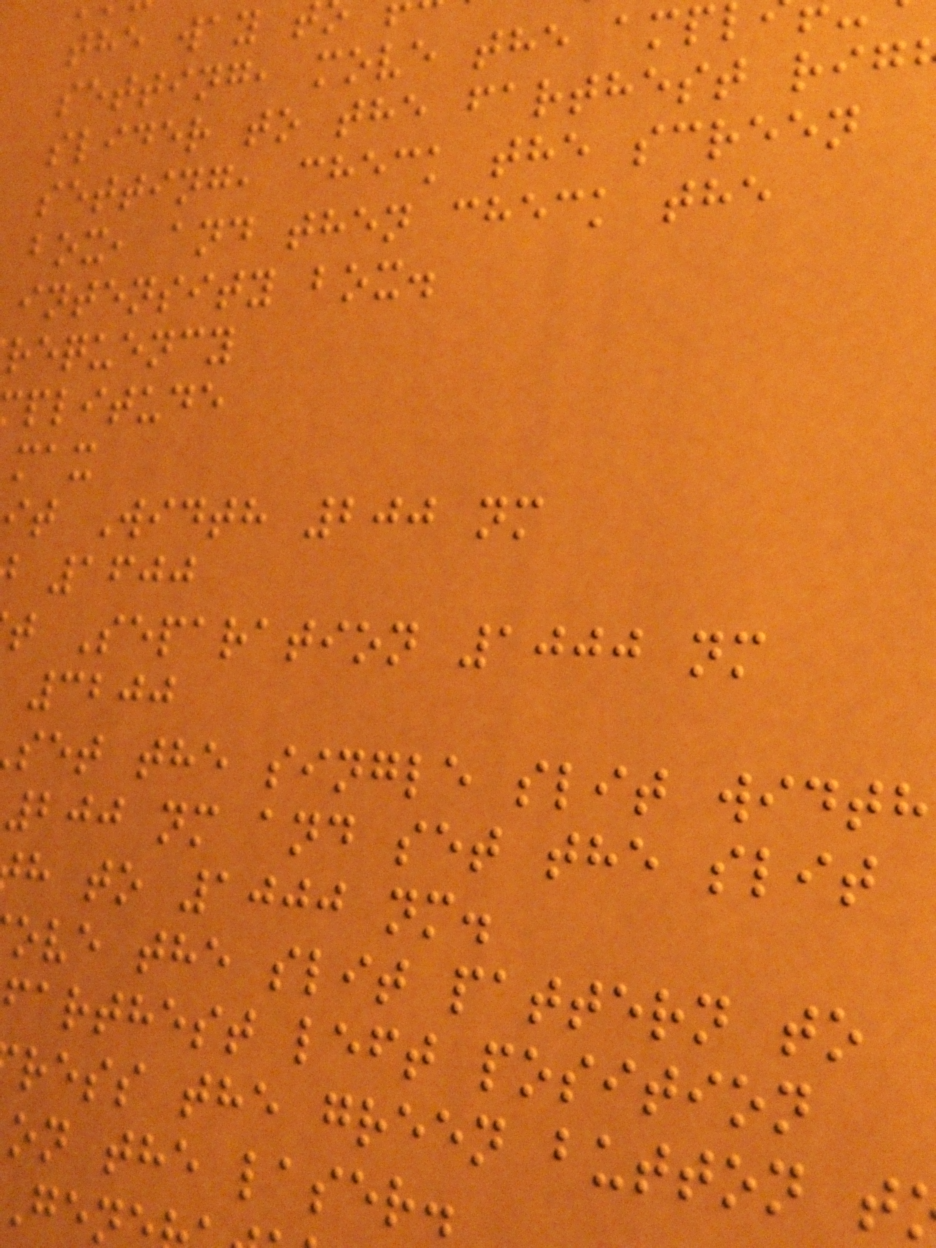setting, move the amp
slider to the farthest rig
setting, check the screen
box, and then check the
intensity box.
requency
plitude
it Width 200 nm
1600
t Separation 1000 nm
3200
set the single slit width
200 nm and set the slit
h to 1000 nm.
ove the slit pattern to
farthest left position
ress the green button t
on the laser.
